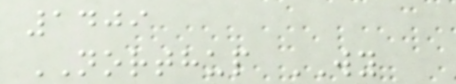1409
NORTHUP WY
